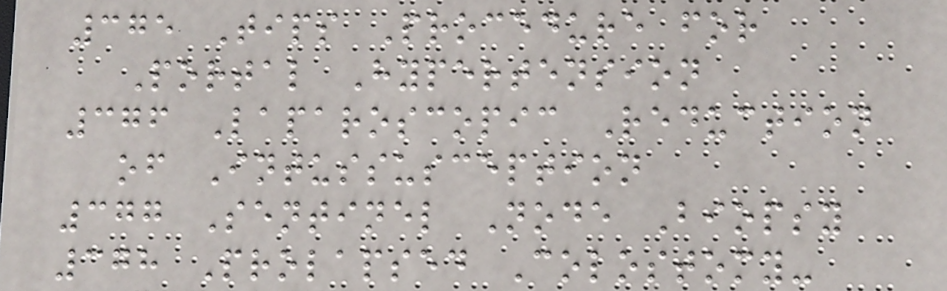375 Tips Procedure for
Portal Hypertension
376 Laparoscopic Reduction
of Intussusception
377 Sentinel Node Biopsy
378 Prolapsed Colostomy-
